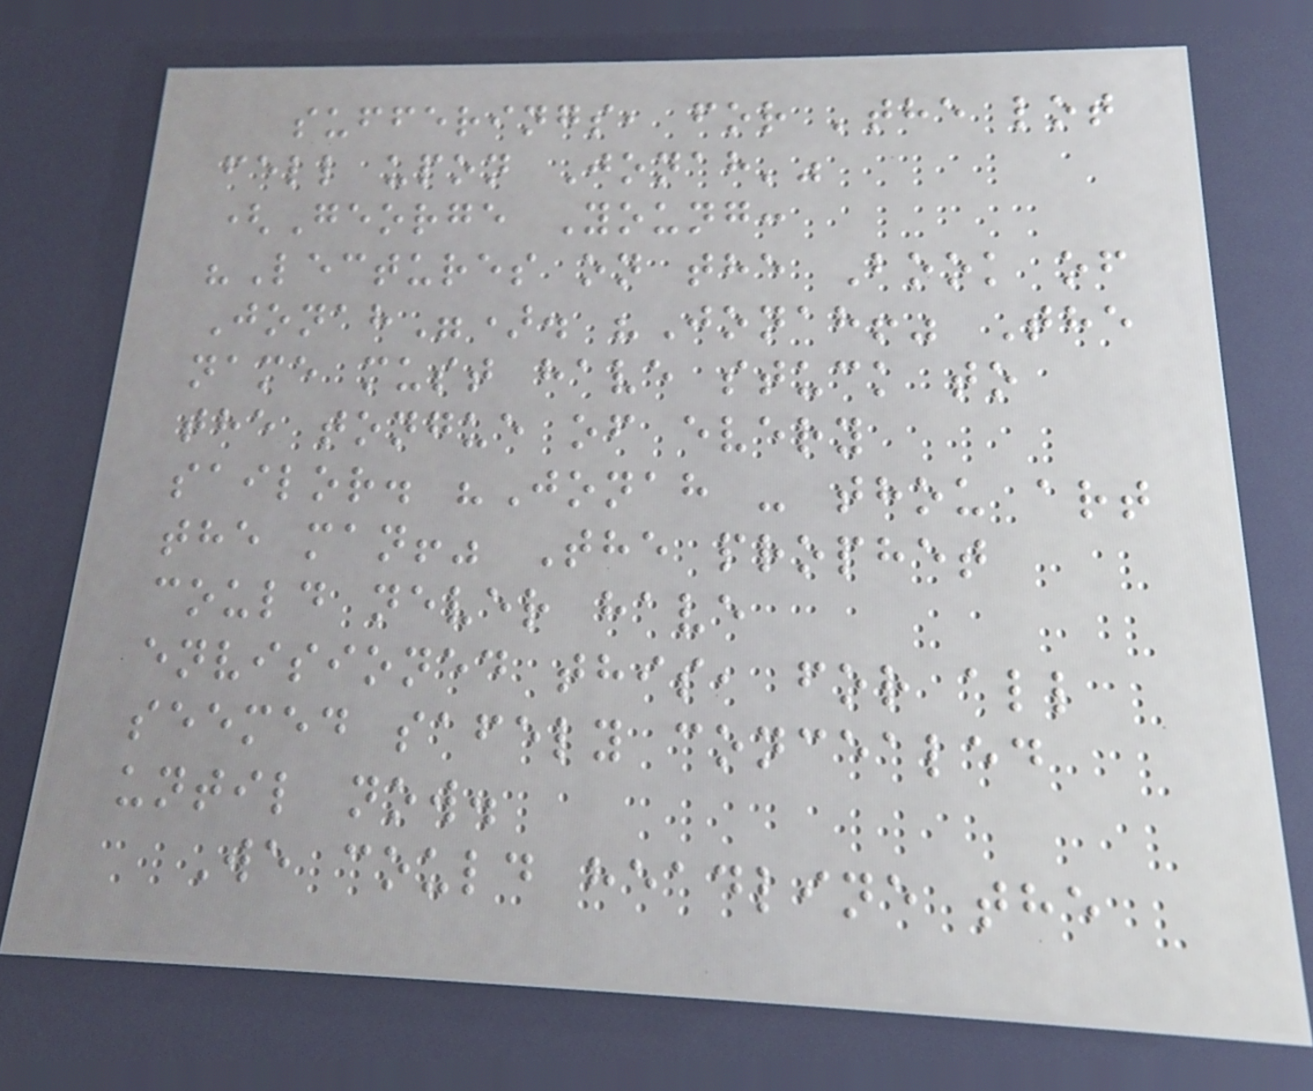sufferings, for 'the lot
fell upon Jonah'"
(George Young:
"Lectures on the Book of
Jonah"). "Jonah!" The
name must have stuck to
the tongue of every
sailor. "Jonah - thou art
the man!" The prophet
could never have
envisioned this, for all
seemed safely concealed
until now.
We could headline the
